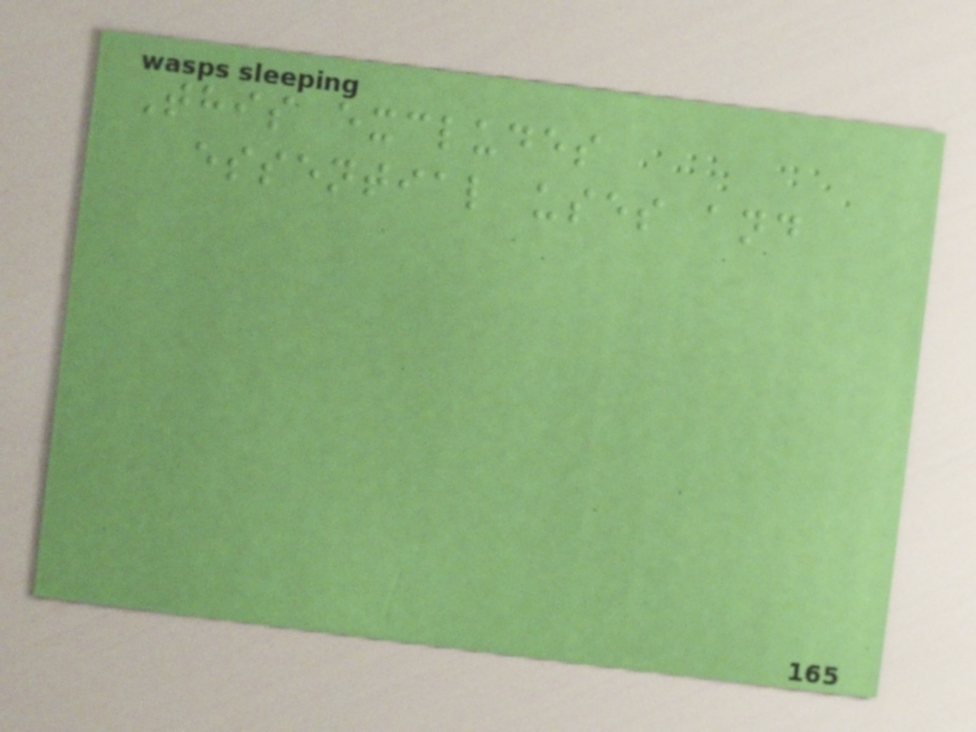This excludes
essential uses and
